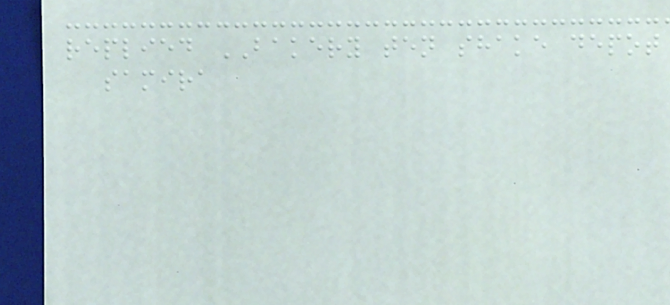replied BAKERY ten shake depot
samira
